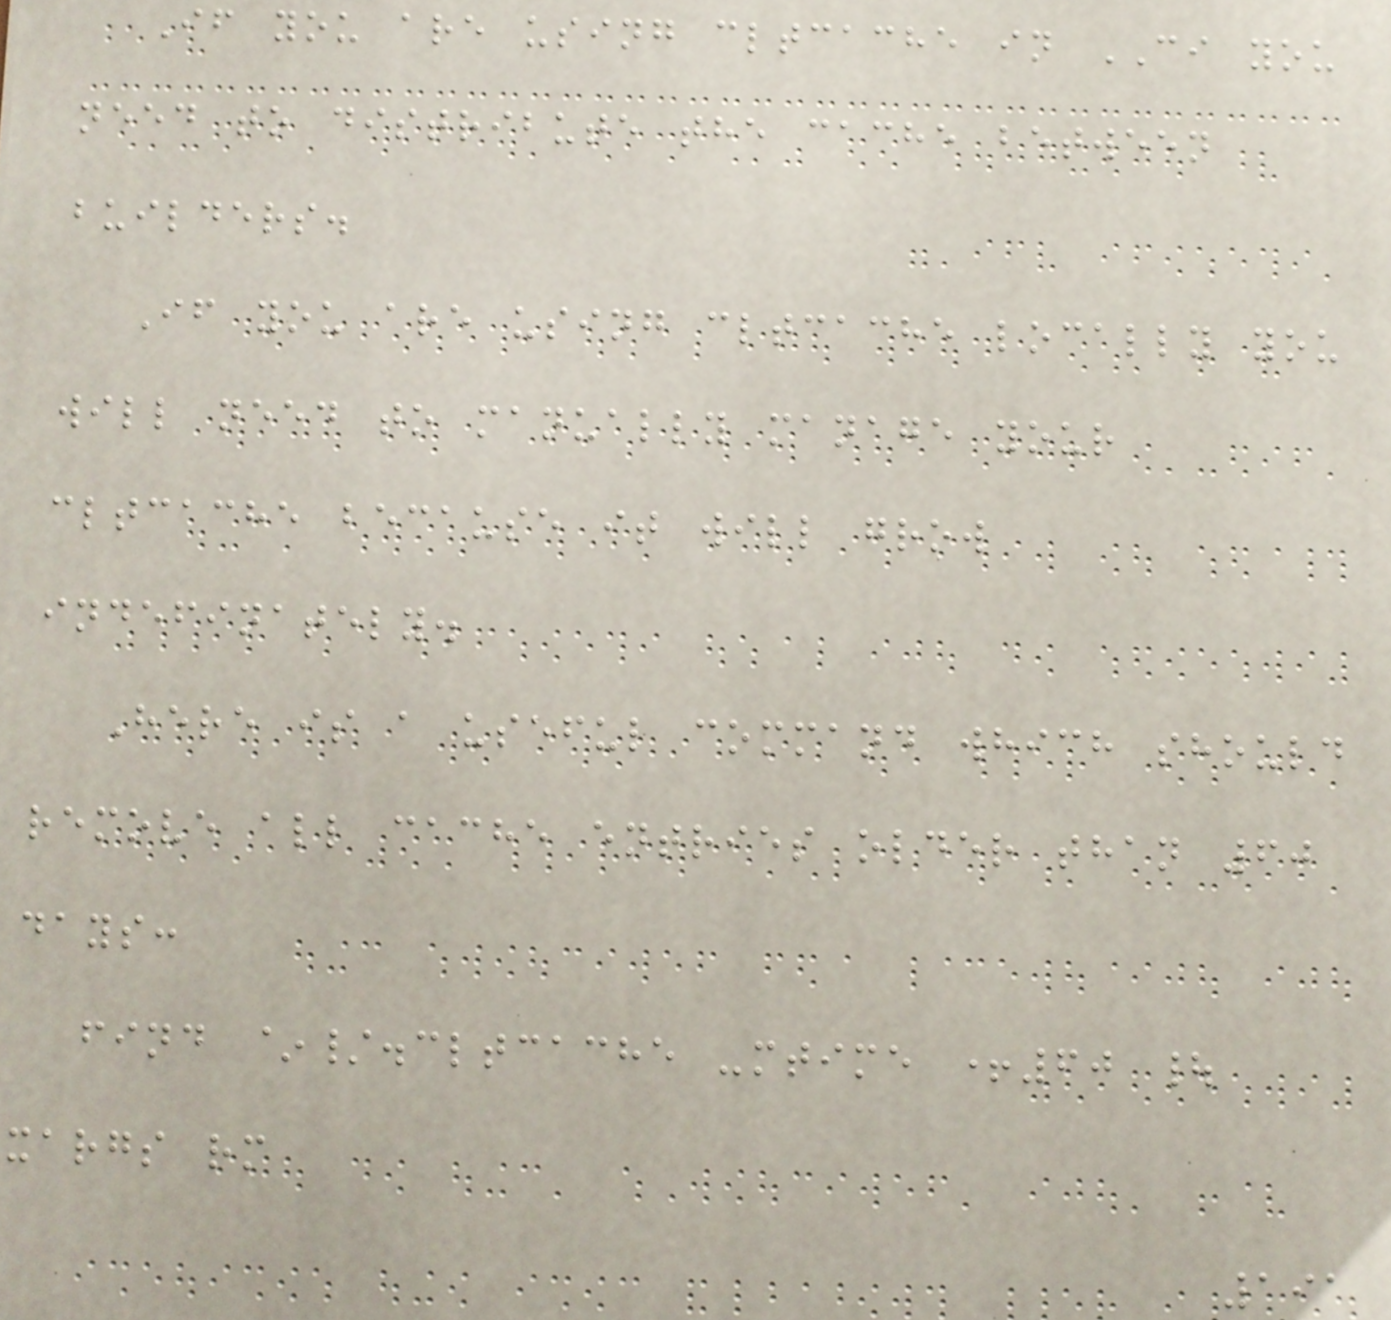If you are using cltcache in CI you
need to distribute the cache between
builders.
If you are using cltcache locally you
will need to manually manage your
cltcache because it will grow
indefinately.
Here is a useful command which should
remove all cache entries older than 60
days:
find ~/.cltcache -mtime +60 |
xargs rm
191
